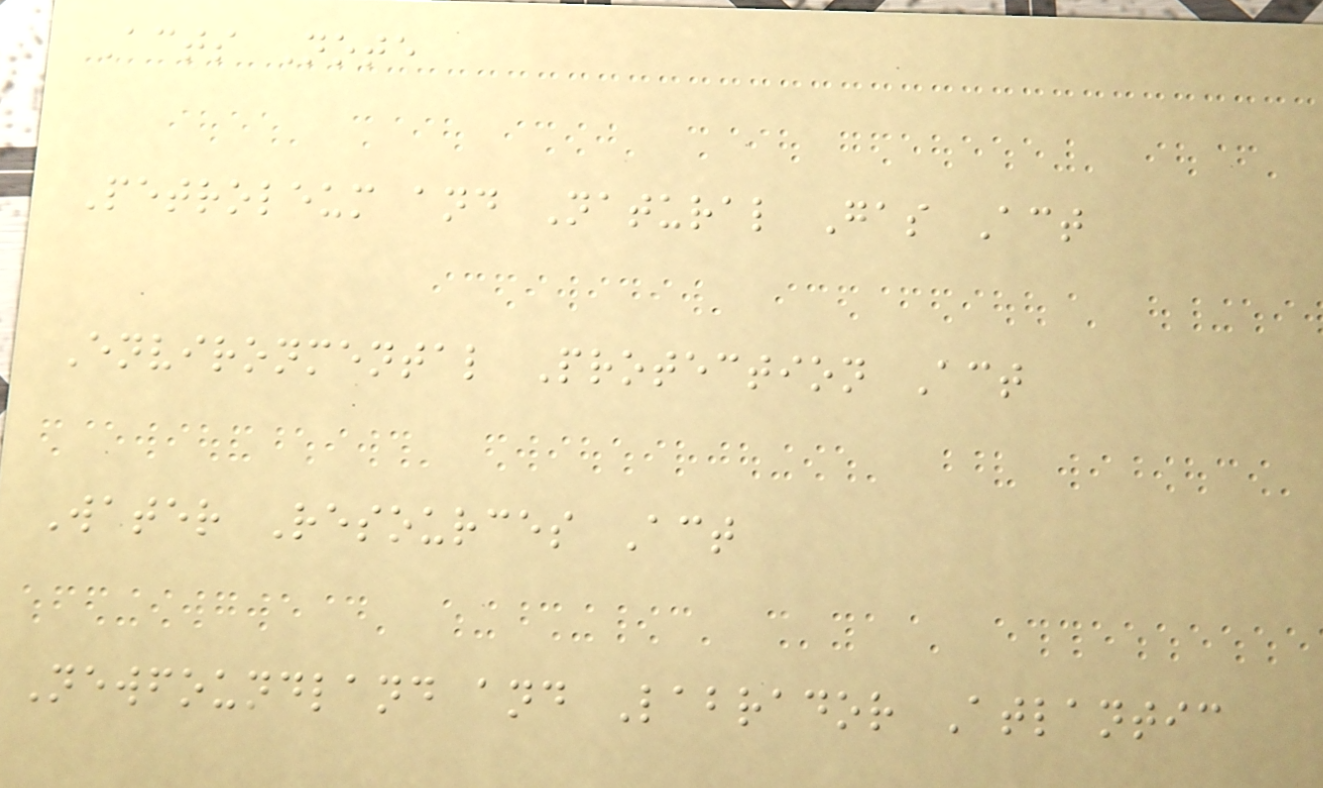Acts Note
Petroleum and Natural Gas Act
Environmental Protection Act
Water Resources Act
Newfoundland and Labrador Atlantic
